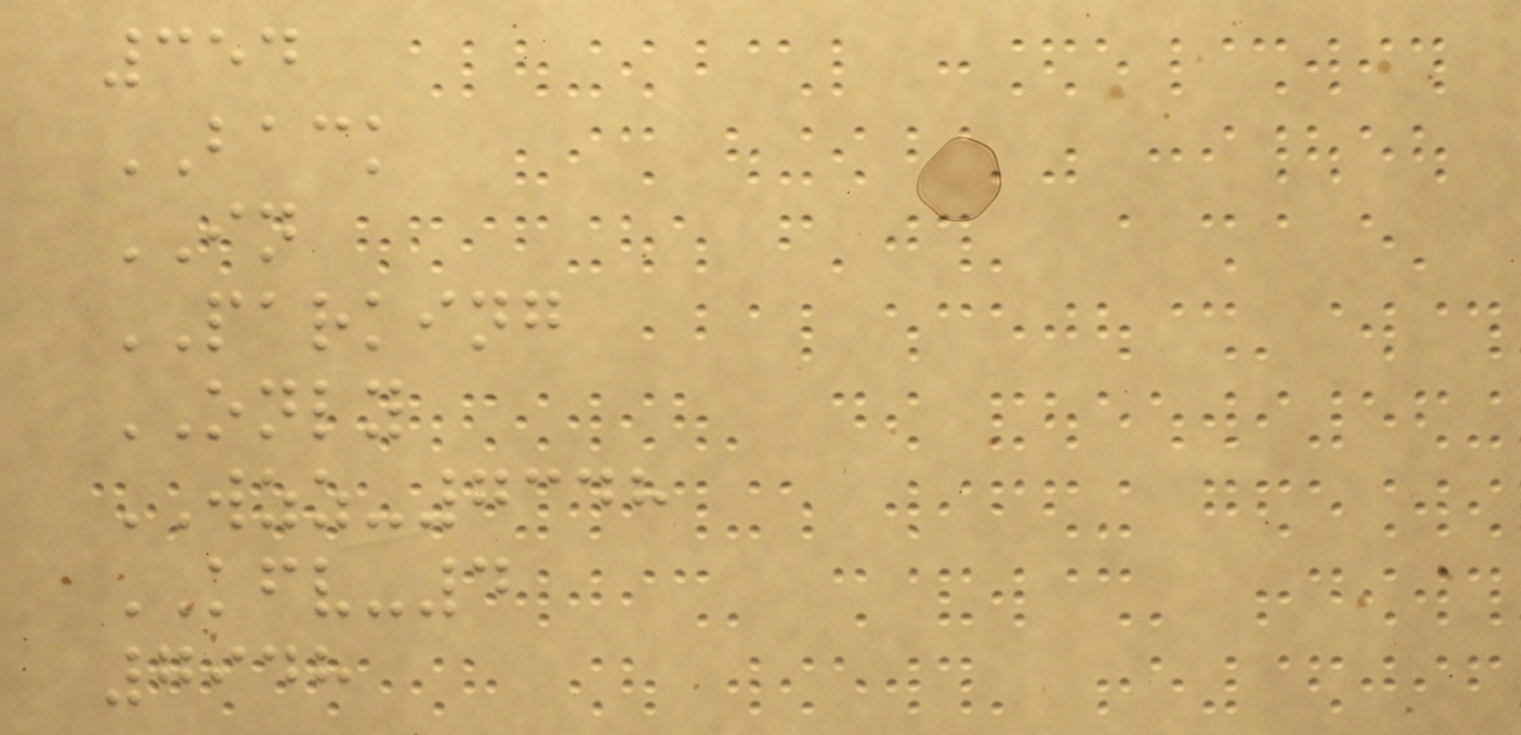354
BACK
IN
PARKING
ONLY
WZZ-7348
KFV-4
7948
